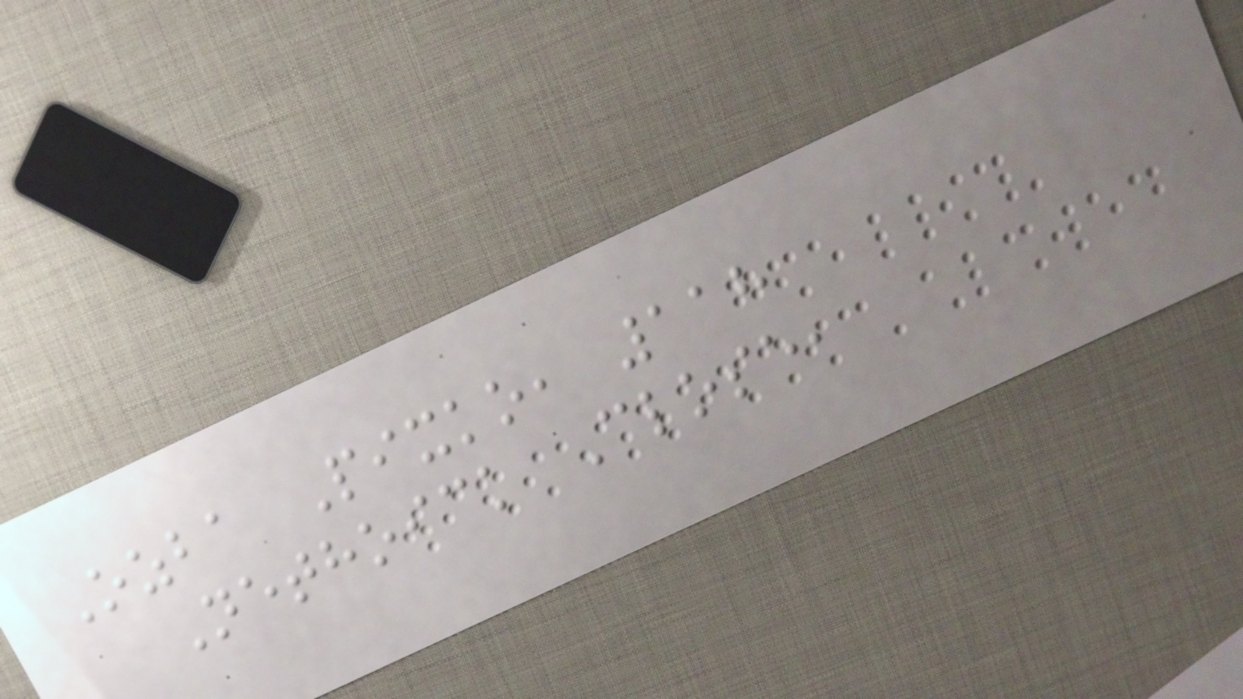Ozba Pixko, 118
Nethoick Close,
